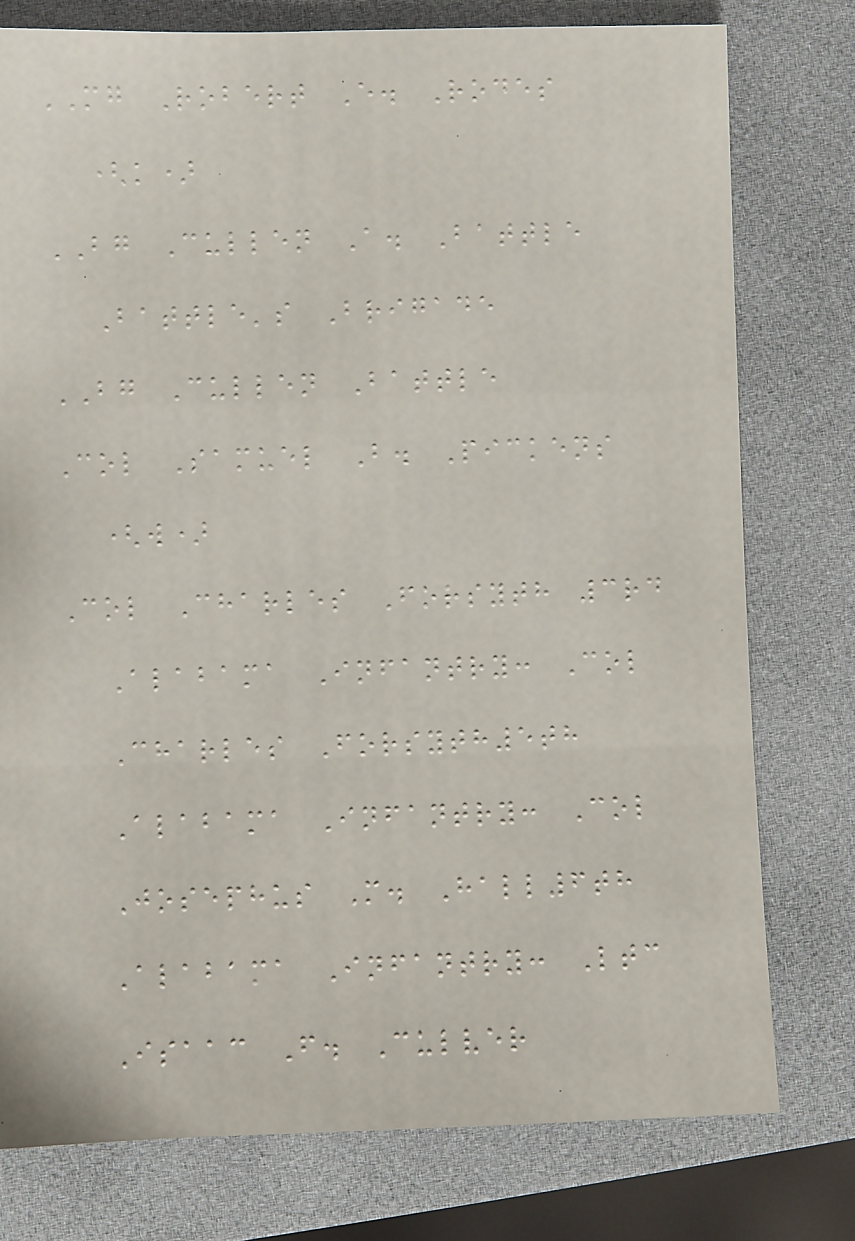MG Robert E. Rodes
(k)
BG Cullen A. Battle
Battle's Brigade
BG Cullen Battle
Col Samuel B. Pickens
(w)
Col Charles Forsyth 3rd
Alabama Infantry: Col
Charles Forsyth5th
Alabama Infantry: Col
Josephus M. Hall6th
Alabama Infantry: Ltc
Isaac F. Culver
